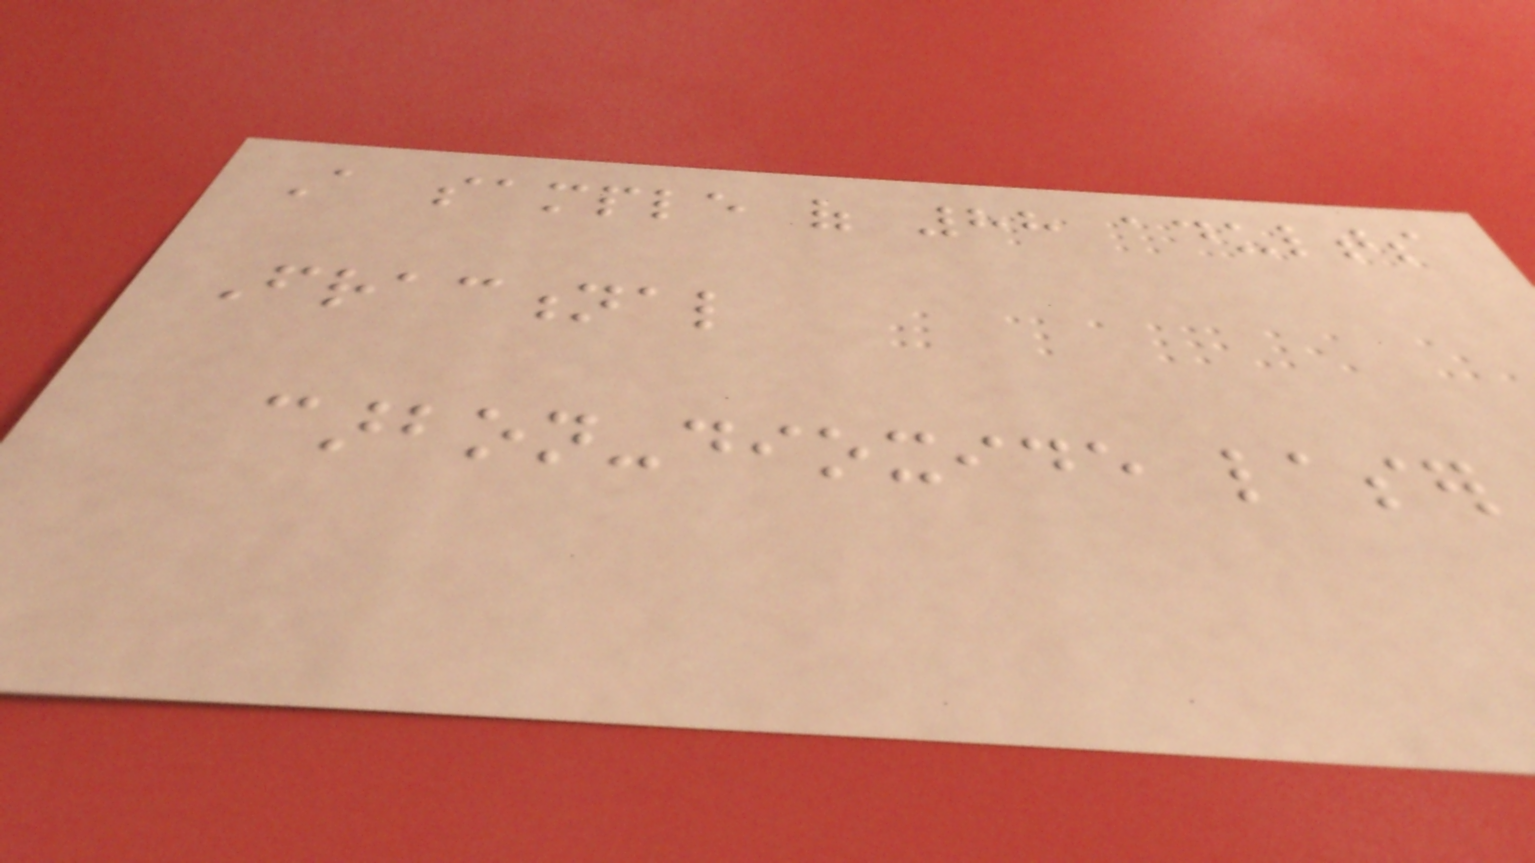A sample of 88 adults
Fractional
carbon-dioxide laser
